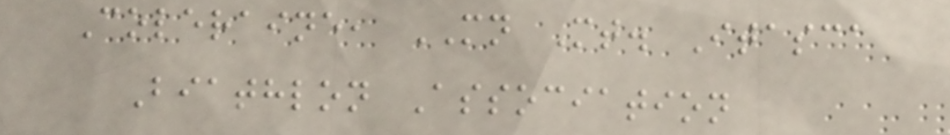Coleraine, MN Mt. Itasca
Biathlon Association
